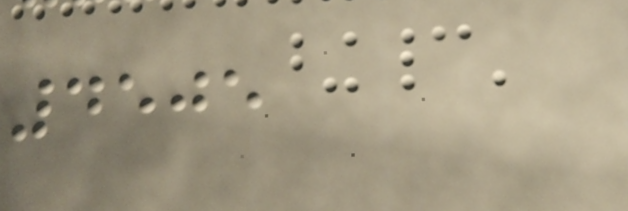4505
